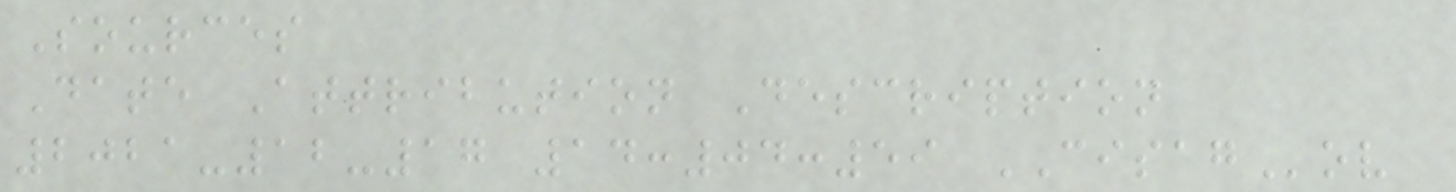Sources
Date Attribution Description
2021-12-17 14:04:59 CISAGov
